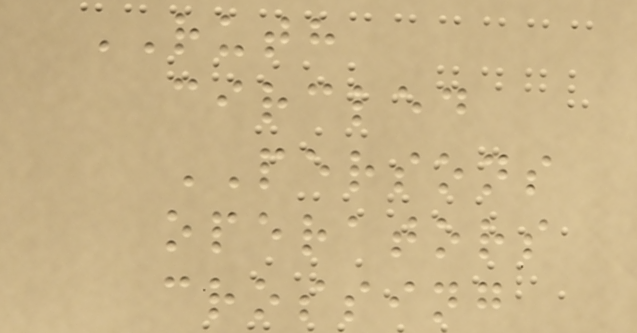RUTH
circled
PERSONS
operators
crossing
